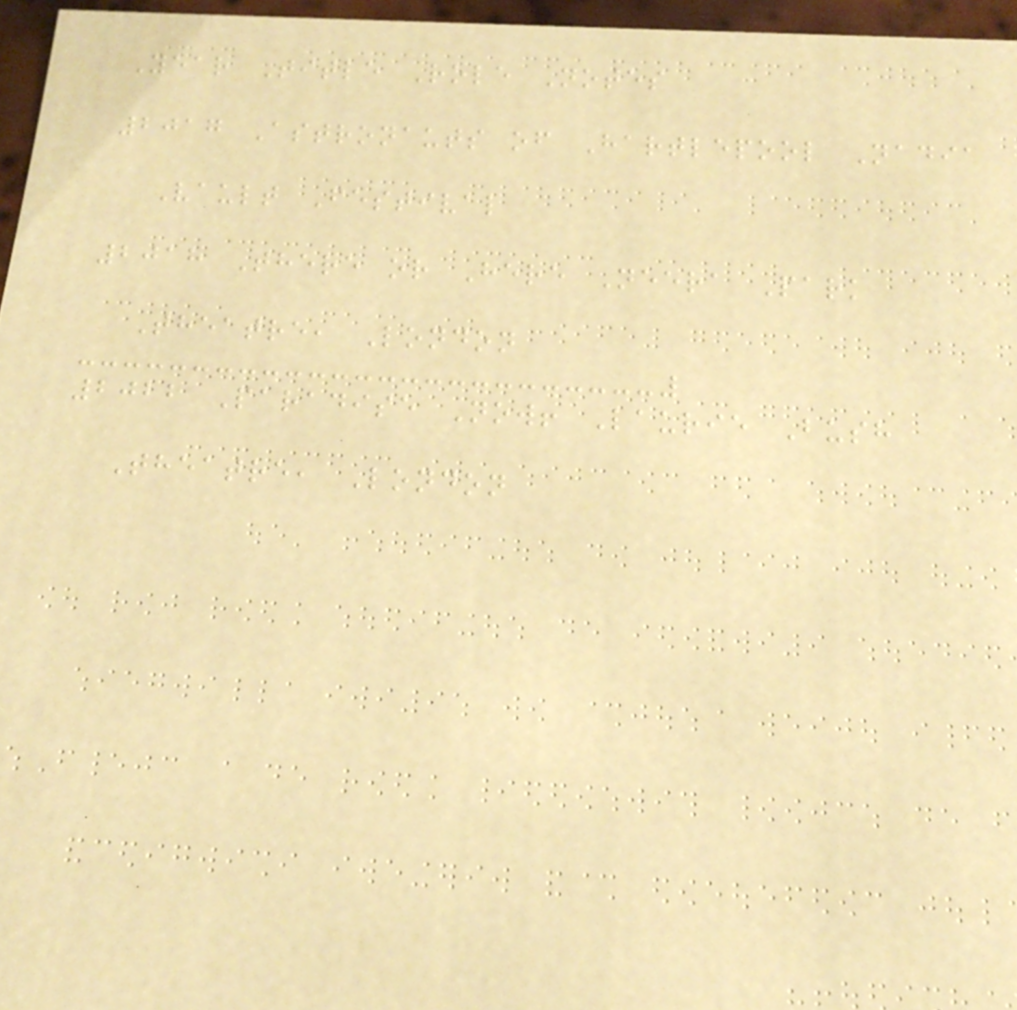Year Title Role Notes
2017 Astronauts of Hartlepool Nadia
Vault Festival
2018 There or Here Neera Park
Theatre, London
2022 Paradise Now! Laurie Bush
Theatre, London
